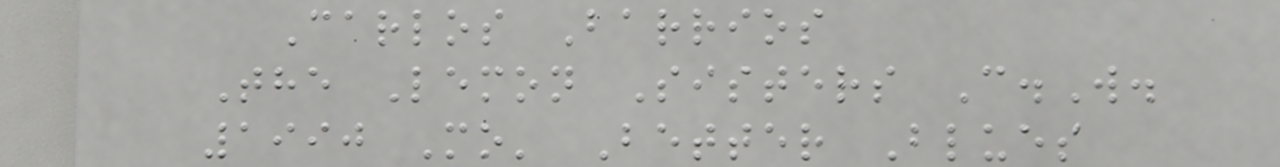Carlos Barrios
The Lemon Sisters C.W.
1990 Mo' Better Blues
